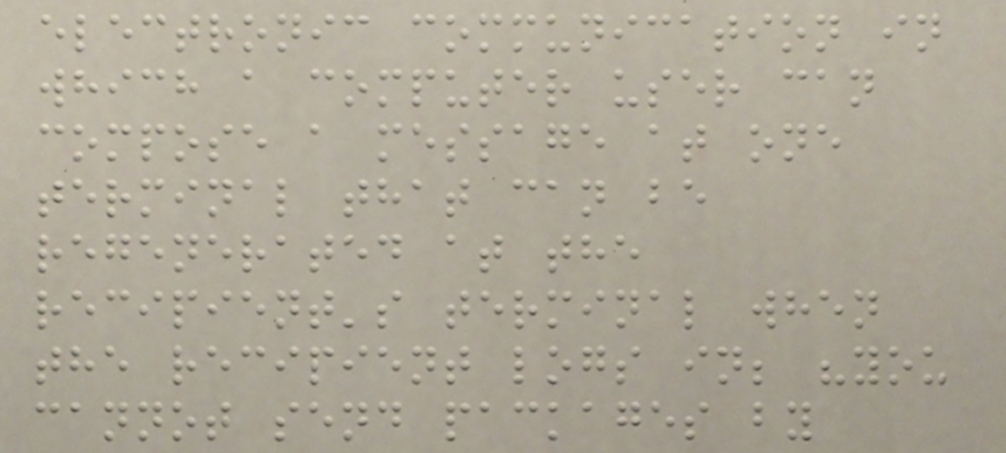electronic communication in
which a computer user can
compose a message at one
terminal that can be
regenerated at the
recipient's terminal when
the recipient logs in; "you
cannot send packages by
